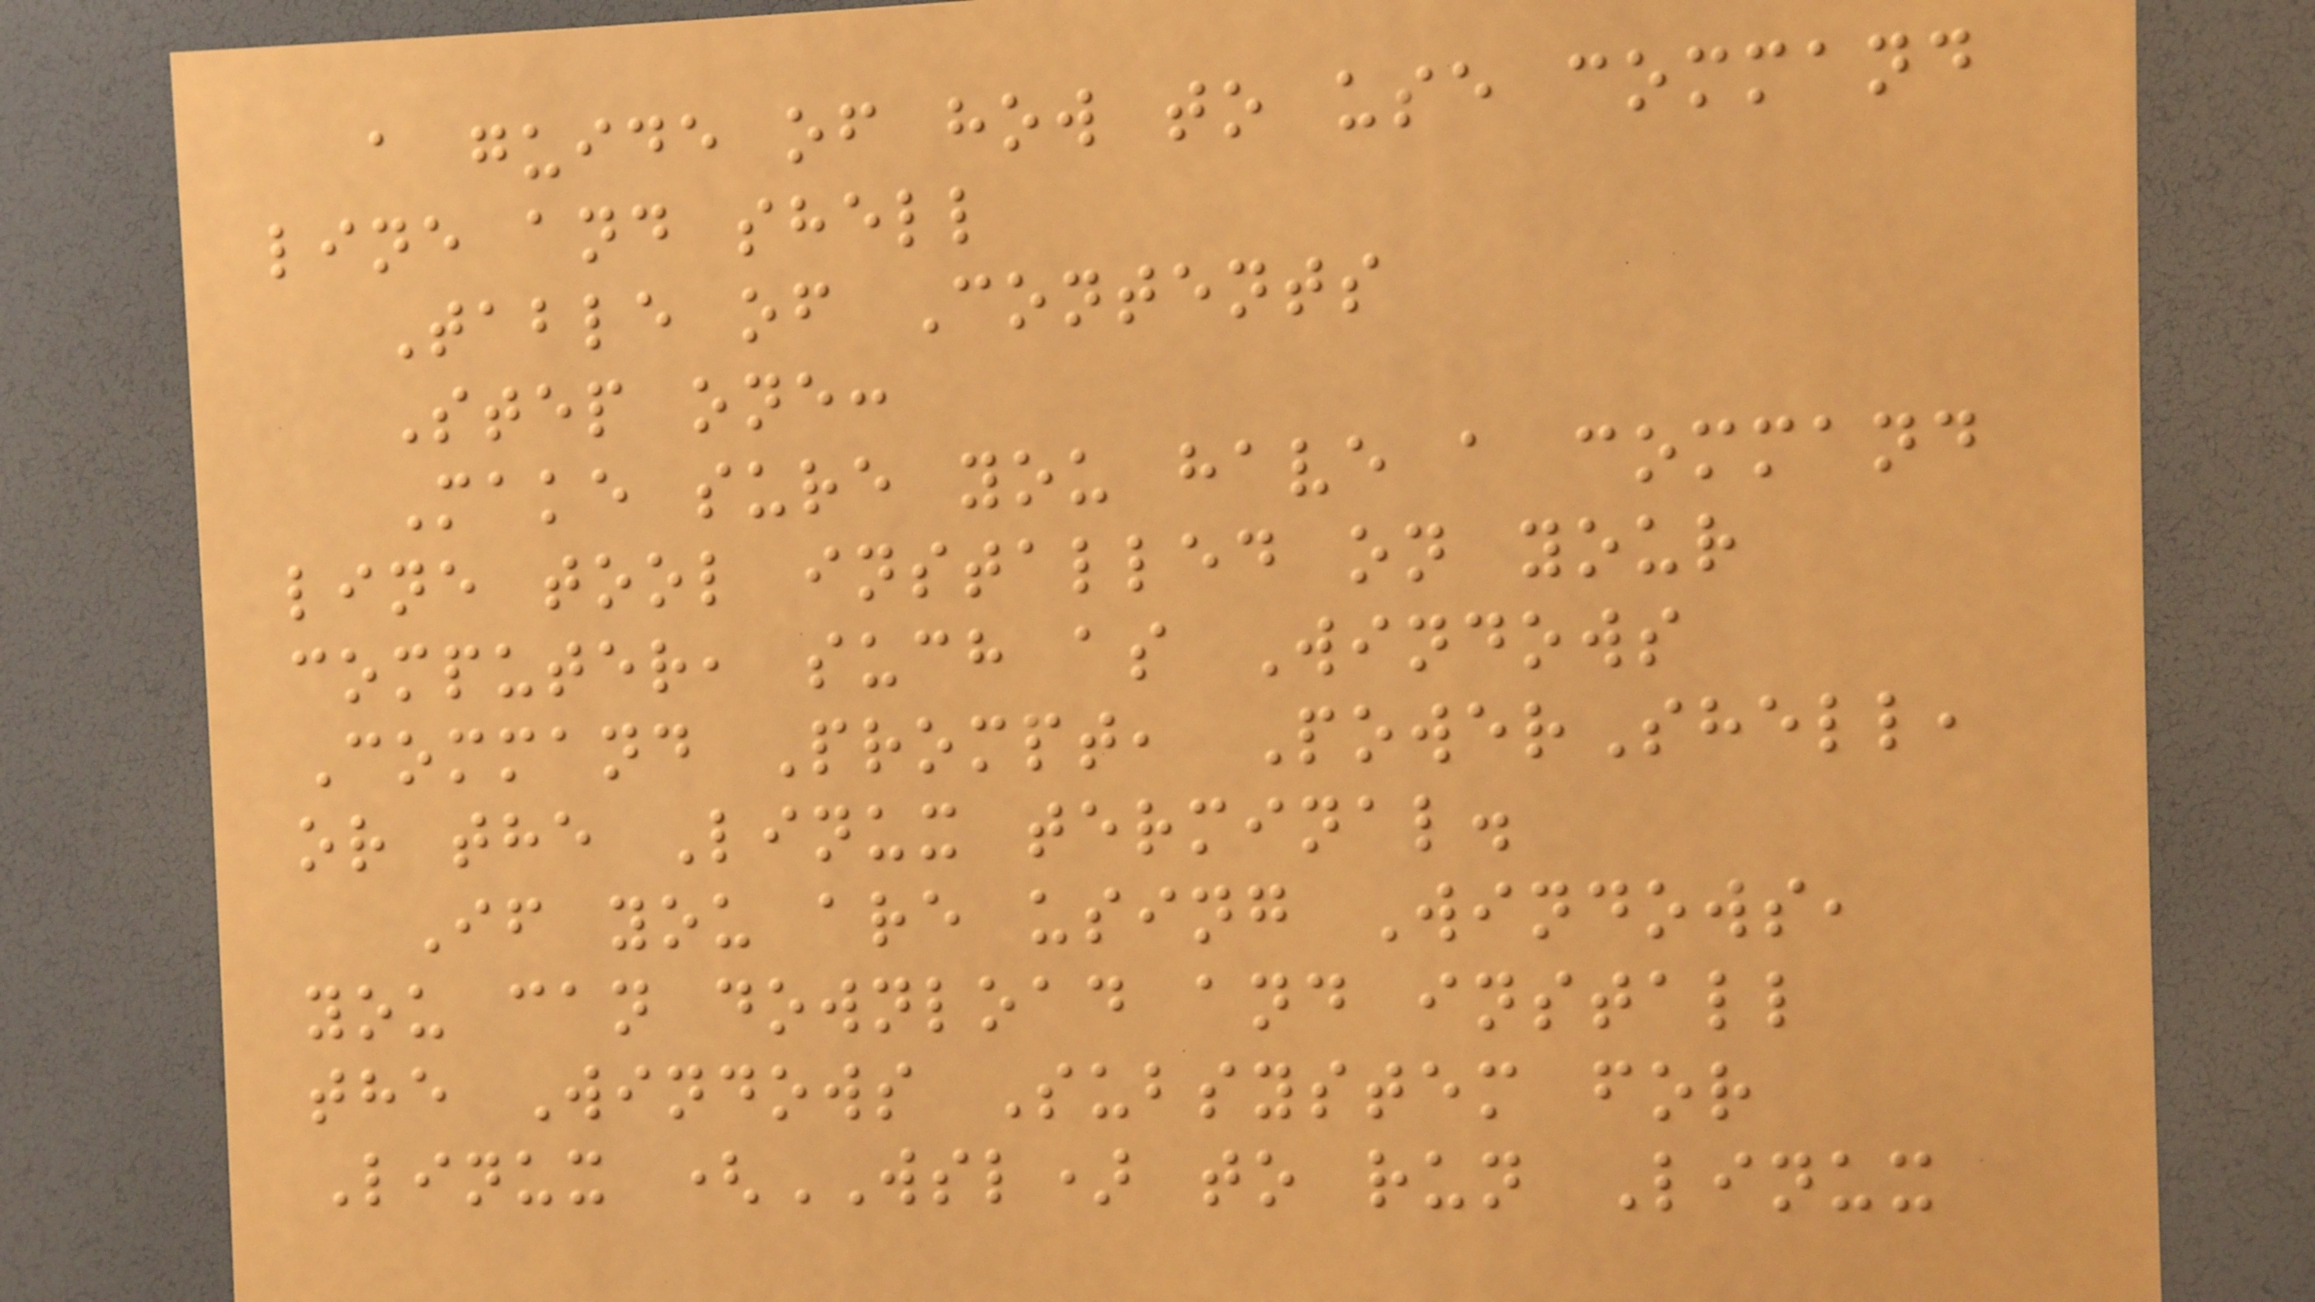a guide of how to use command
line and shell
Table of Contents
Step one:
Make sure you have a command
line tool installed on your
computer, such as Windows
Command Prompt, PowerShell,
or the Linux terminal.
If you are using Windows,
you can download and install
the Windows Subsystem for
Linux (WSL) to run Linux
